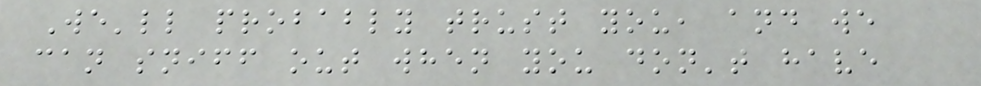We'll probably trust you, and we
can sniff out when you don't have
